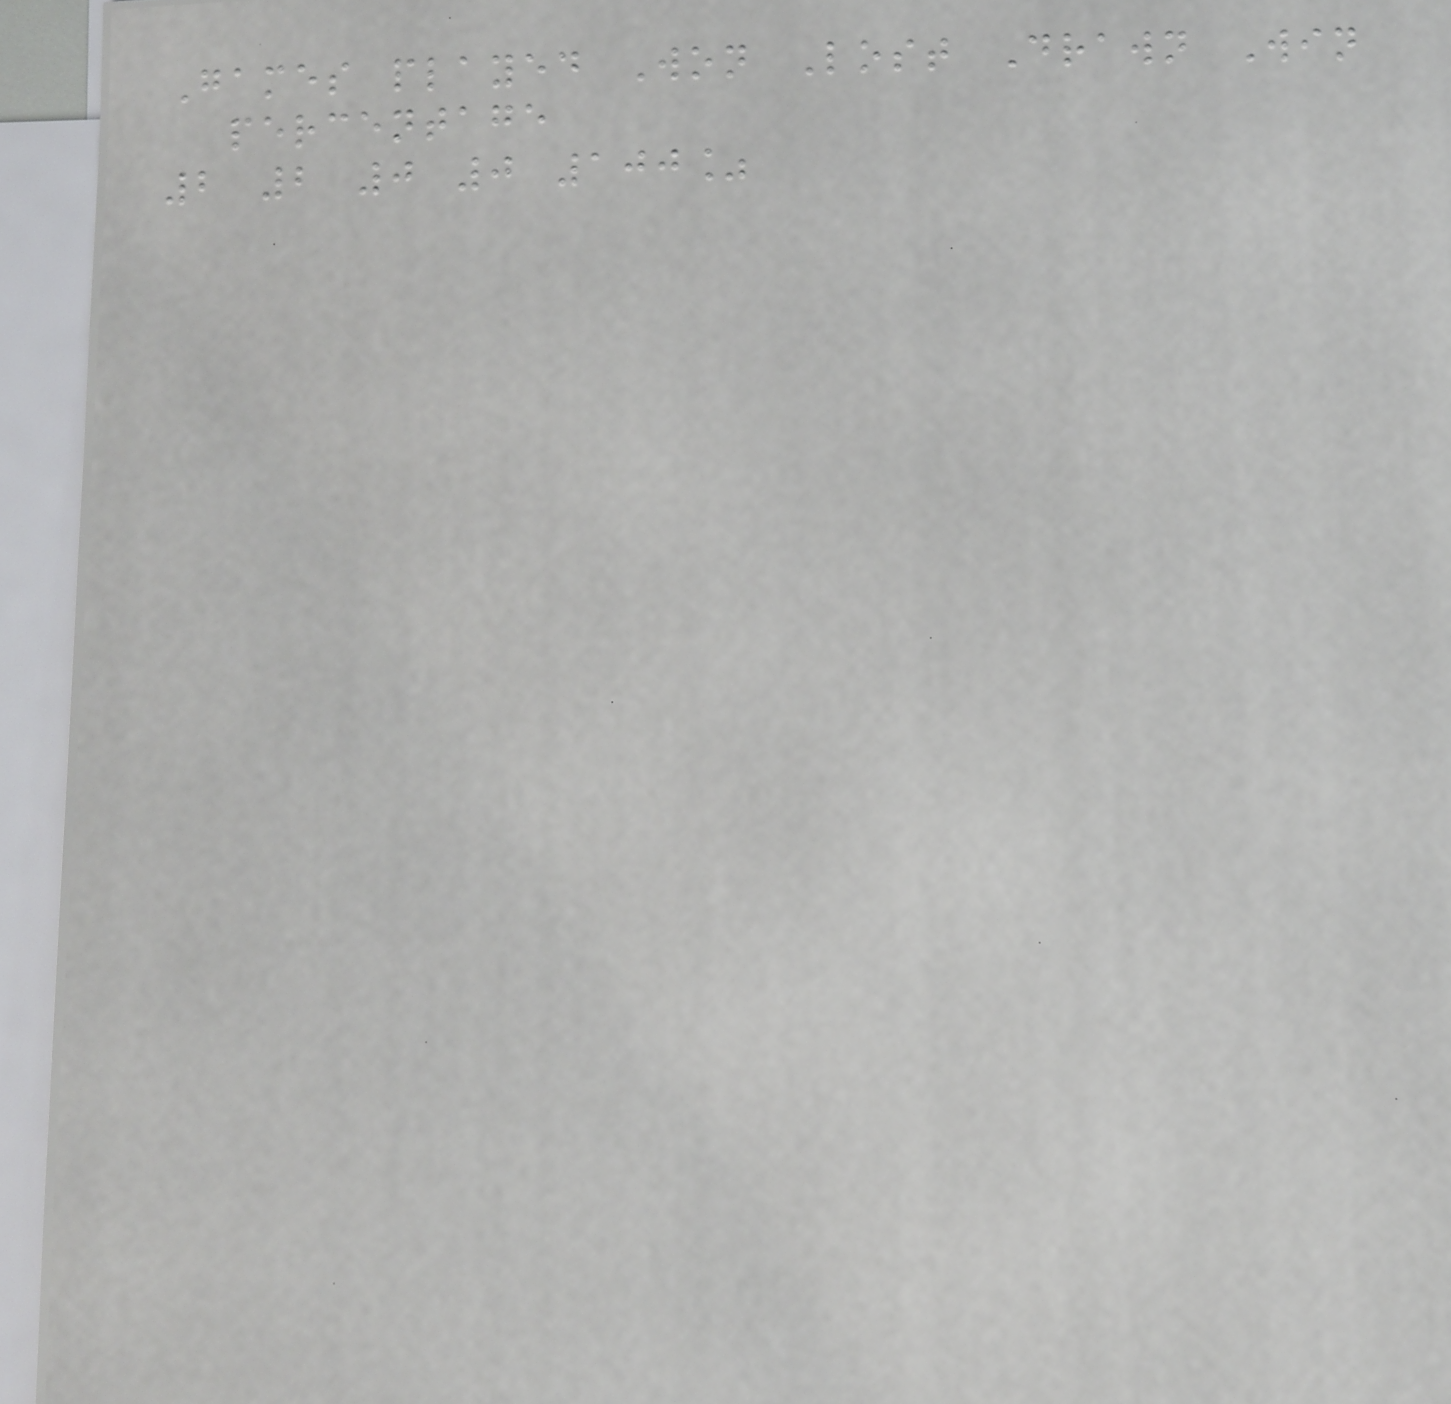Games played Won Lost Drawn Win
percentage
2 2 0 0 100%
